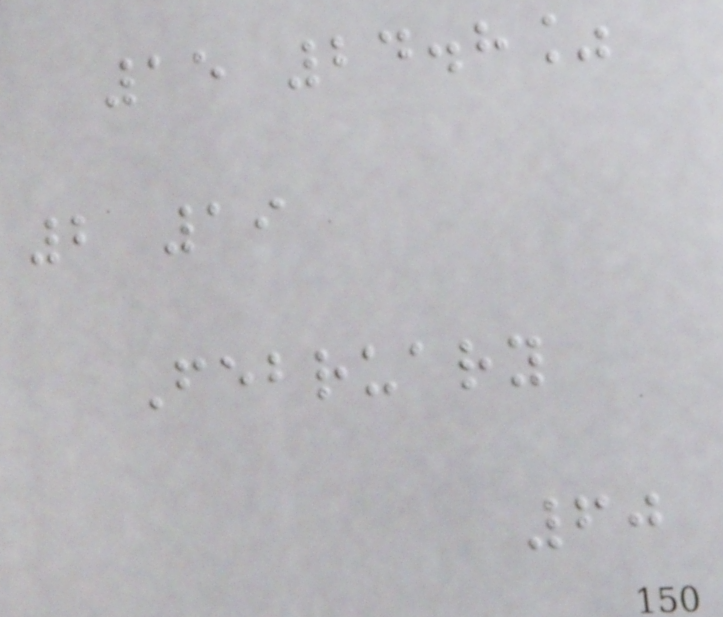15 24.8%
2 19
February
60
